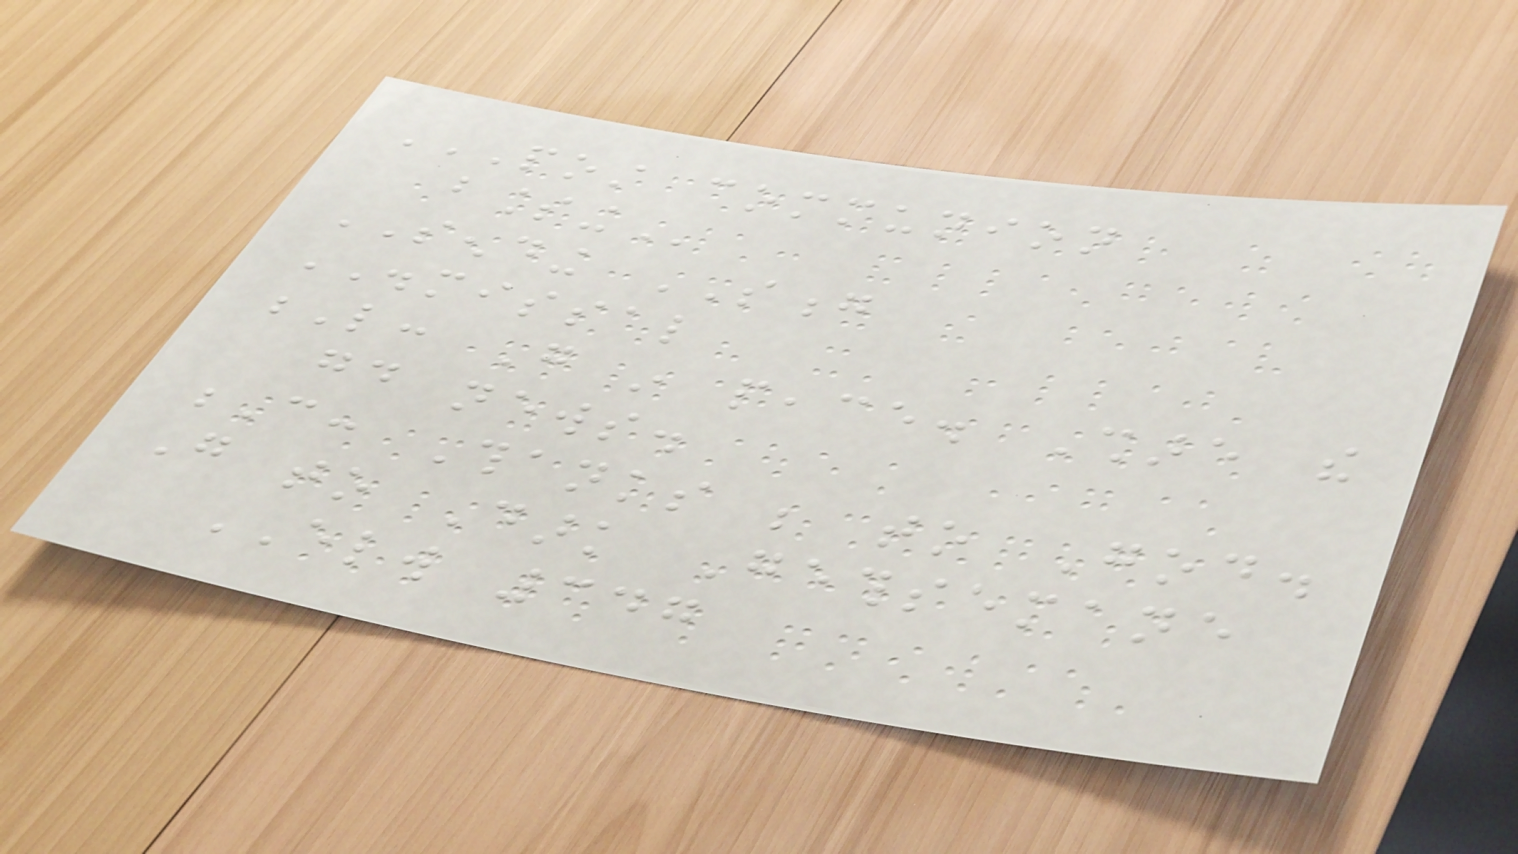POST COMMUNION
BLESSING
SENDING SONG
DISMISSAL
L: Go in peace. Share the
good news.
C: Thanks be to God.
Go to Dark Gethsemane
ELW 347
